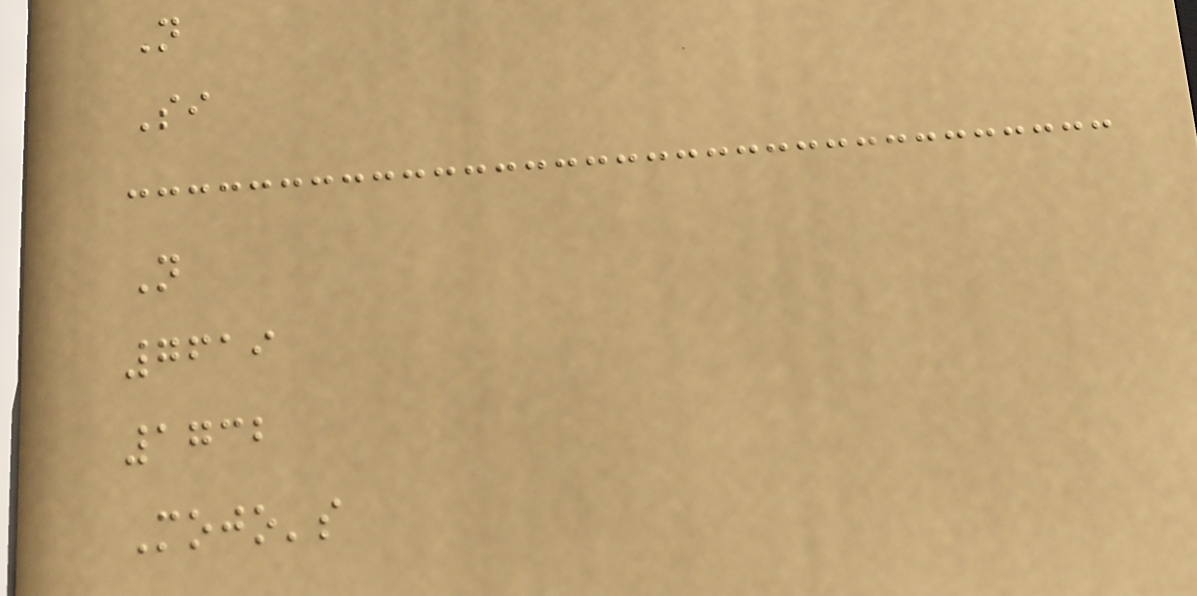N
Si
N
7619
1732
Mojo's
